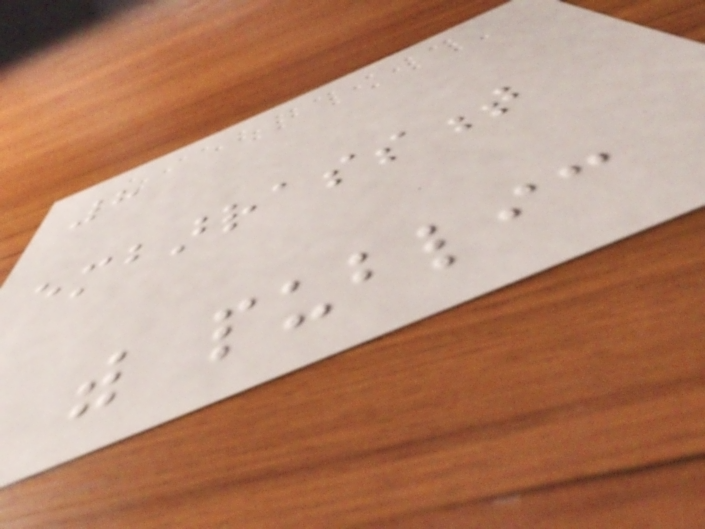8
embarrassment
with public
